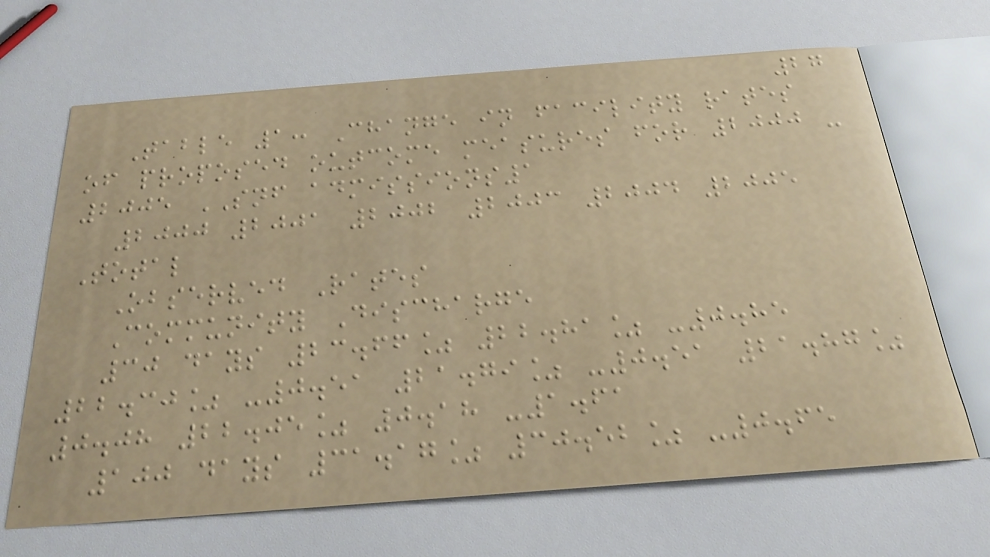27
Table 1: Change in facility rates
of proposed outcome measures for 2000 -
2005 SNF admissions1
2000 2001 2002 2003 2004 2005
Total
Observed Rates
Community Discharge
30 days 23.66% 22.81% -0.85
22.30% -0.51 21.79% -0.51 21.87%
0.08 22.05% 0.18 -1.61
100 days 31.17% 30.52% -0.65
